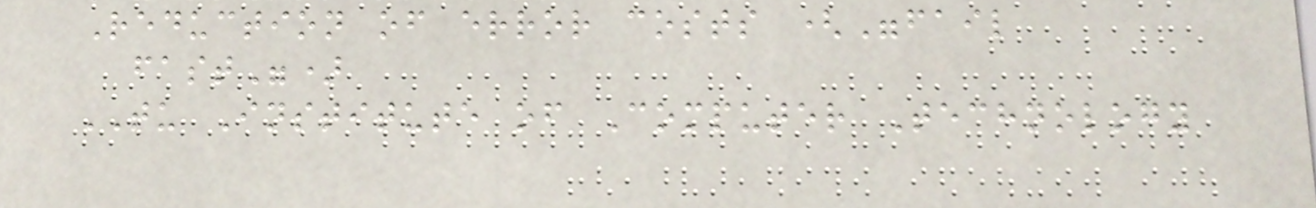Reduction of error costs ("fail
fast")
TU Institute of Computer Technology
